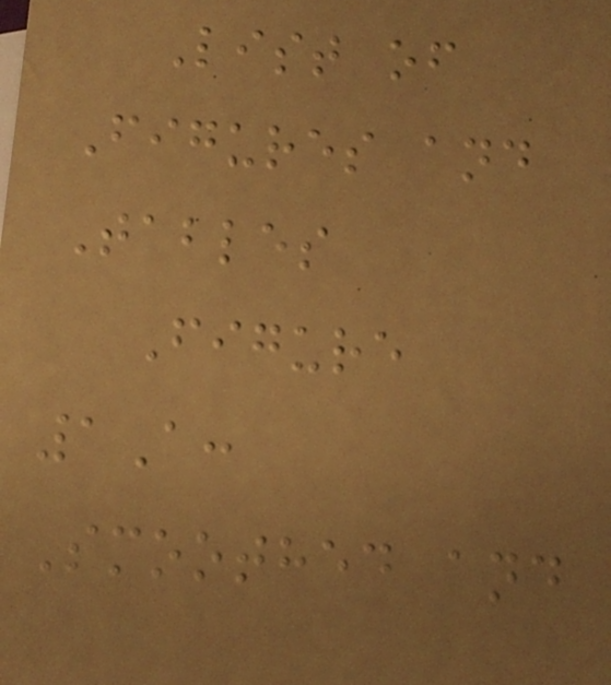List of
Figures and
Tables
Figure
1A:
Smoothed and
